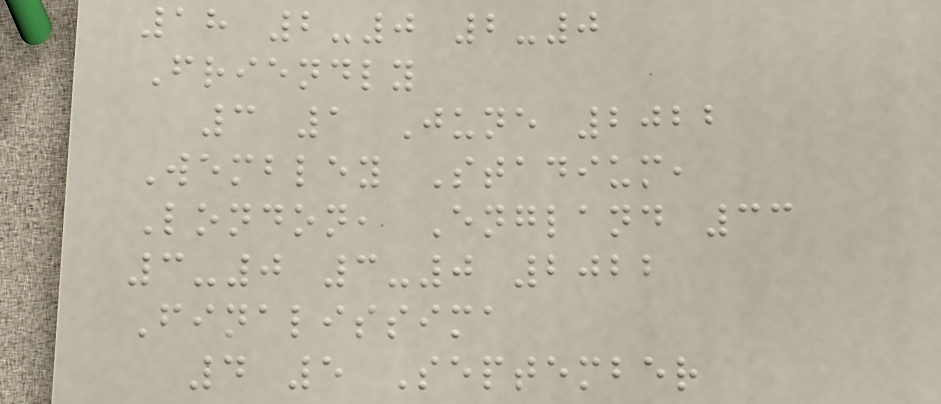18 2-0 2-0
Friendly
3 1 June 2022
Wembley Stadium,
London, England 33
3-0 3-0 2022
Finalissima
4 5 September
